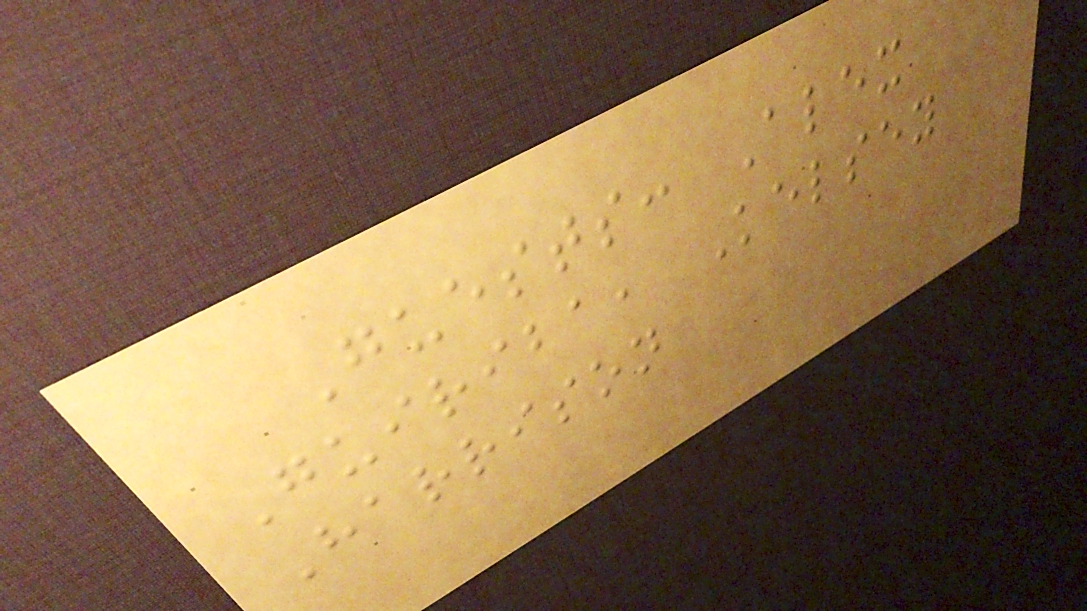Guests: Alex
Guiriba, Kelsey
Harrison
